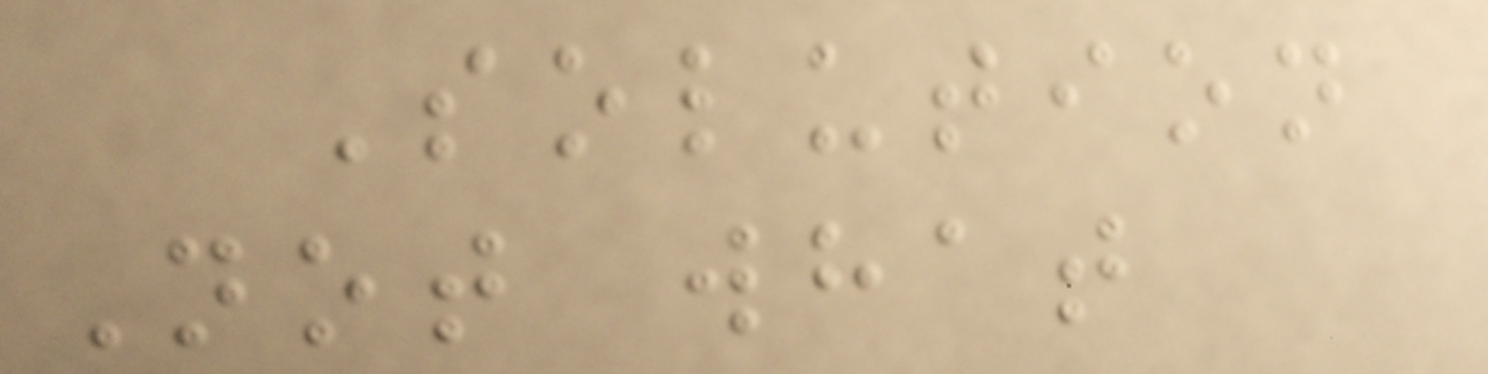Solution
Not what
